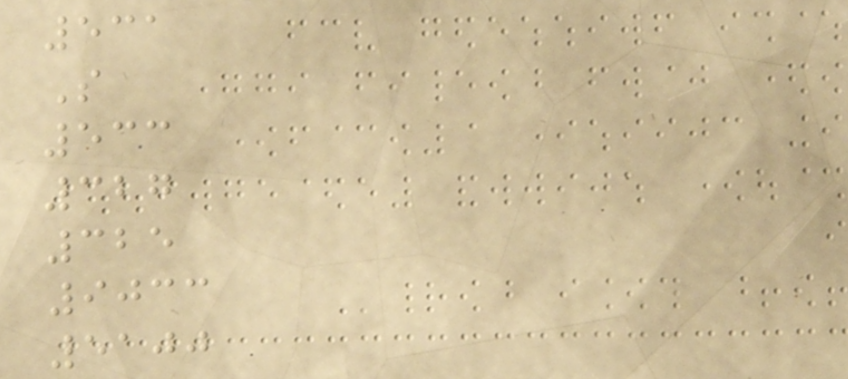531
S
533
327
325
9033
5100
